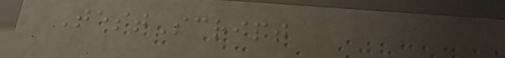TestScript
